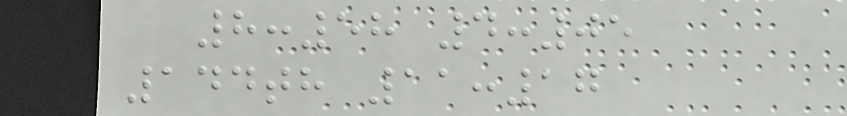8:58 4:05
144th 11:17
